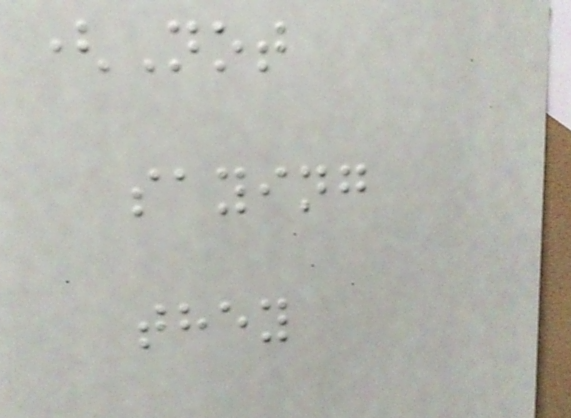(Not
saying
they
